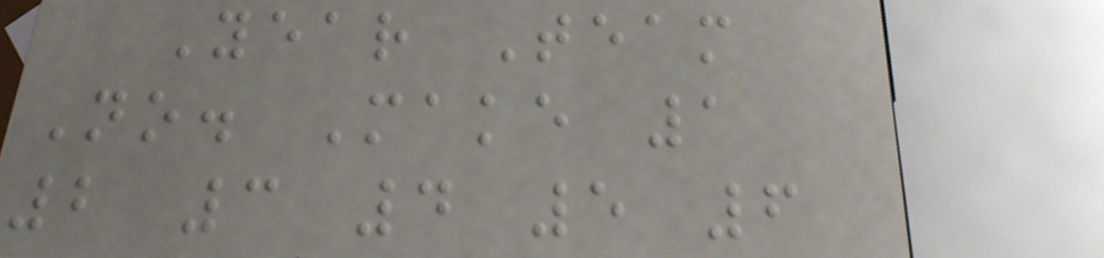Year Team
No. Make 1
2 3 4 5 6
